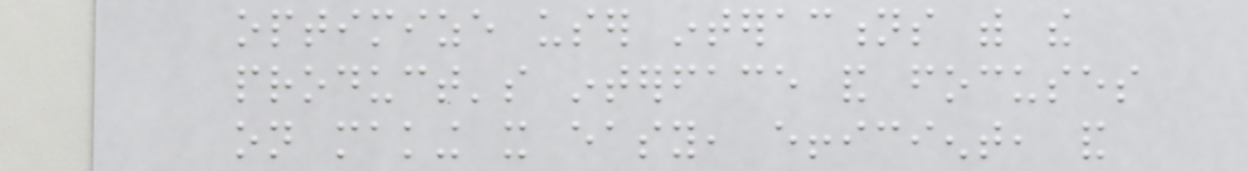optimize user interactions with the
product's interface and focuses
on making it easy, efficient, and
